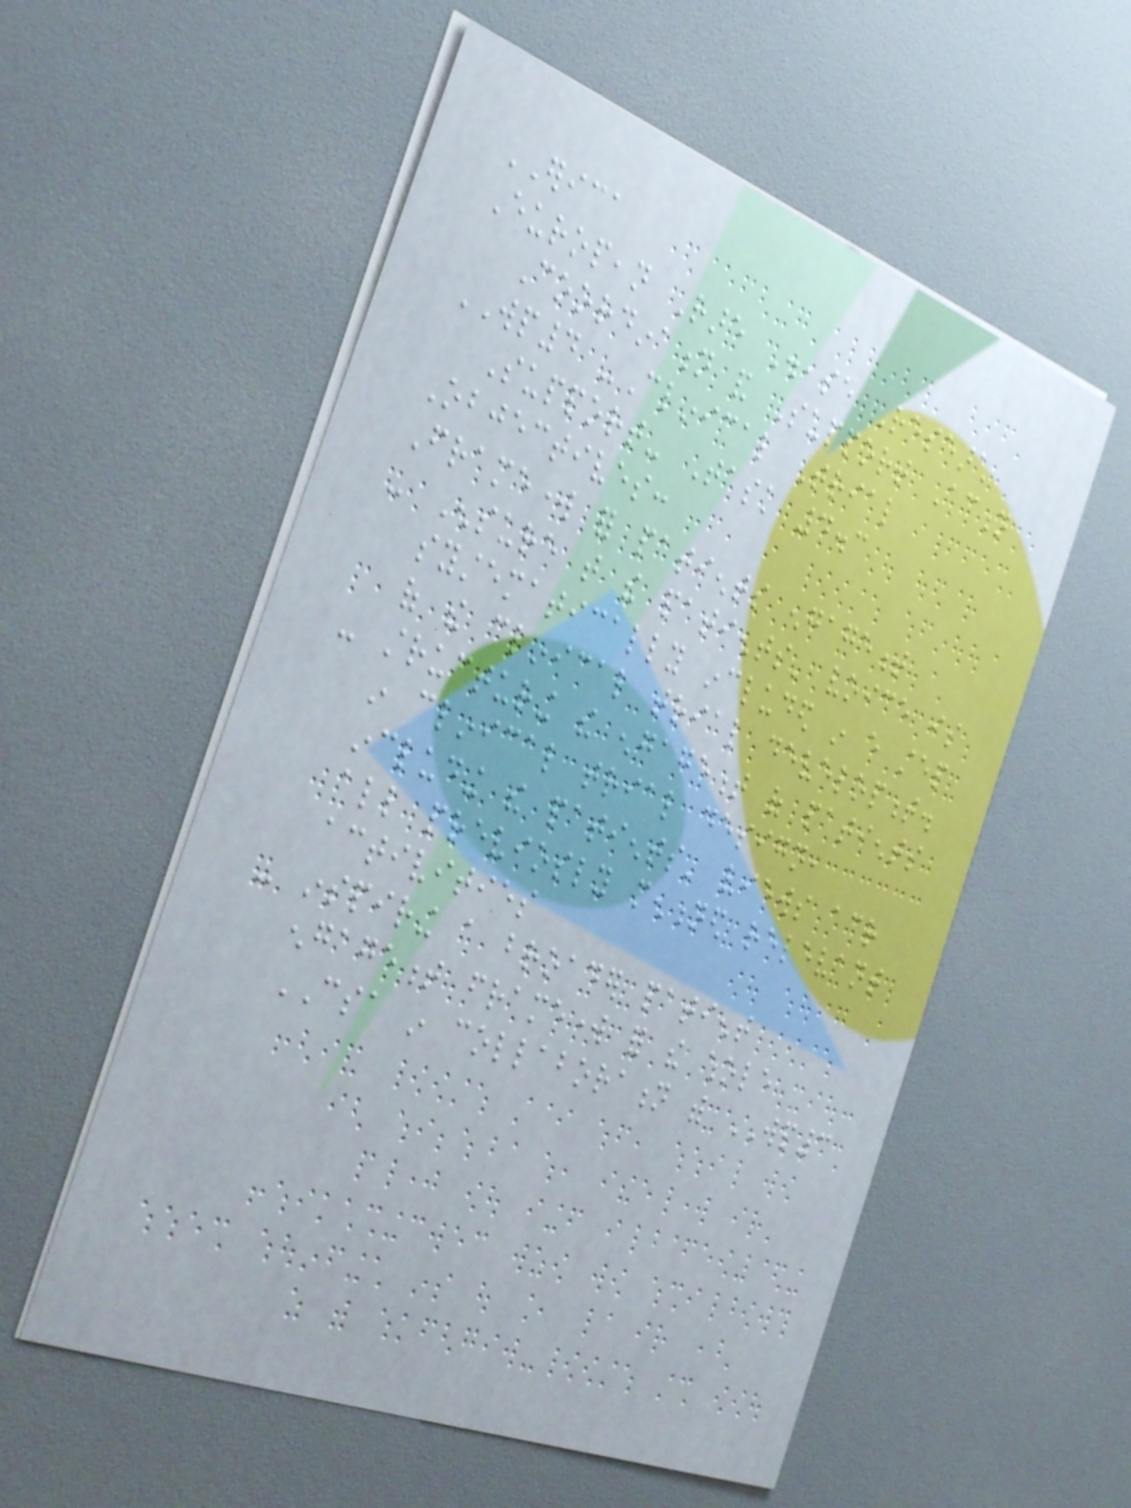ERICA
European Rare Disease Research
Coordination and Support Action
WP4 -Clinical Trial
Support- Task 4.3
Objectives:
Framework for patients engagement
- Ensure that the patients' voice is
systematically included in every step
of the clinical trial development.
- structuring the engagement of patients
in clinical trial design,
including the patients' views across
all previosly mentioned relevant
activities
- inspiring a broader patient
engagement framework for the whole
CSA in collaboration with WP3
